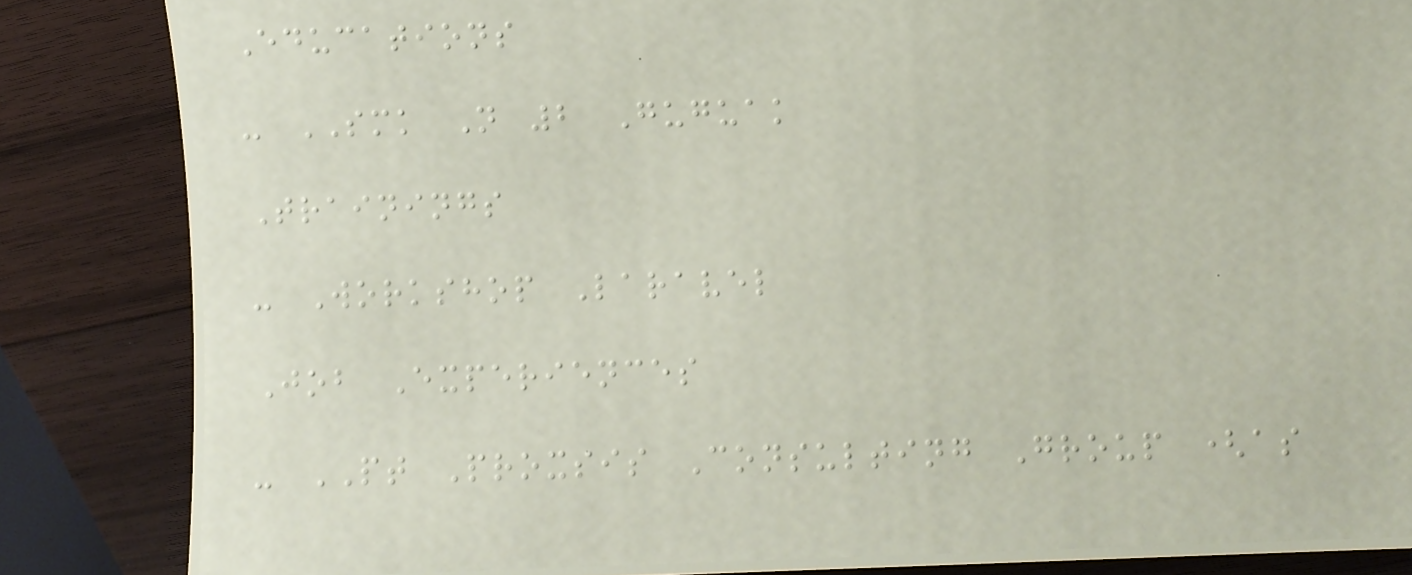Educations
- SMK N 2 Guguak
Trainings
- Workshop Laravel
Job Experiences
- PT Proxsis Consulting Group (as
